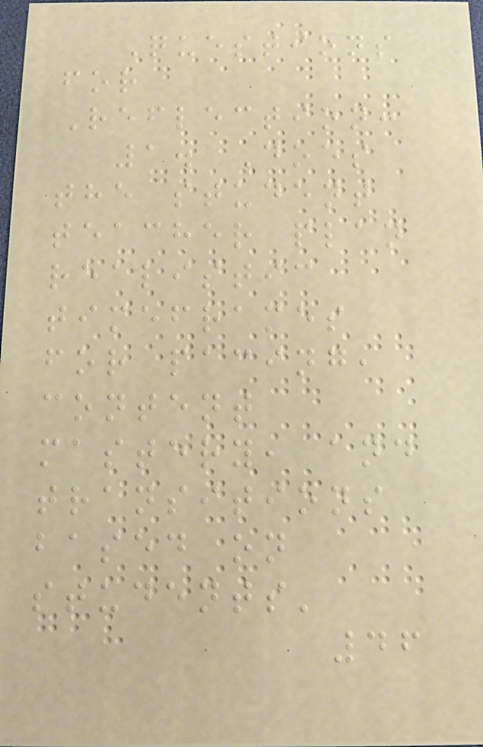Questions
for
Reflection:
1. Does
the student
teacher plan
realistic
timeframes
for pacing,
content
mastery, and
transitions
based on
students'
46
